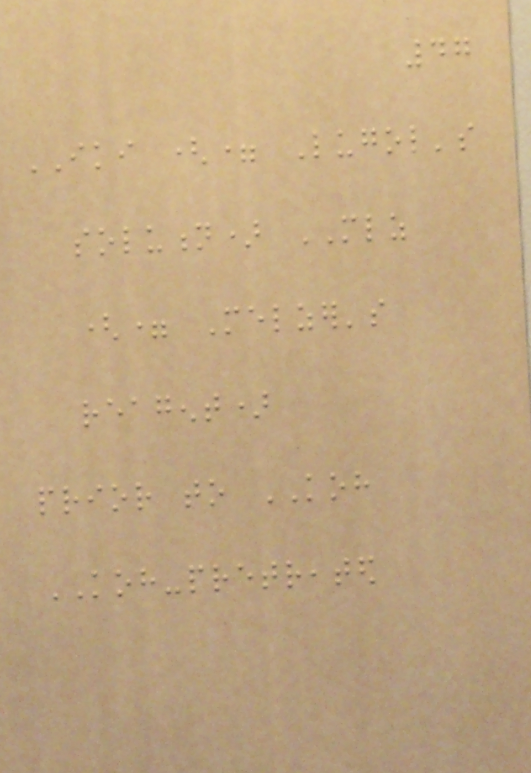47
IKI (= Lugol's
solution) MLZ
(= Melzer's
reagent)
prior to KOH
KOH-pretreated
